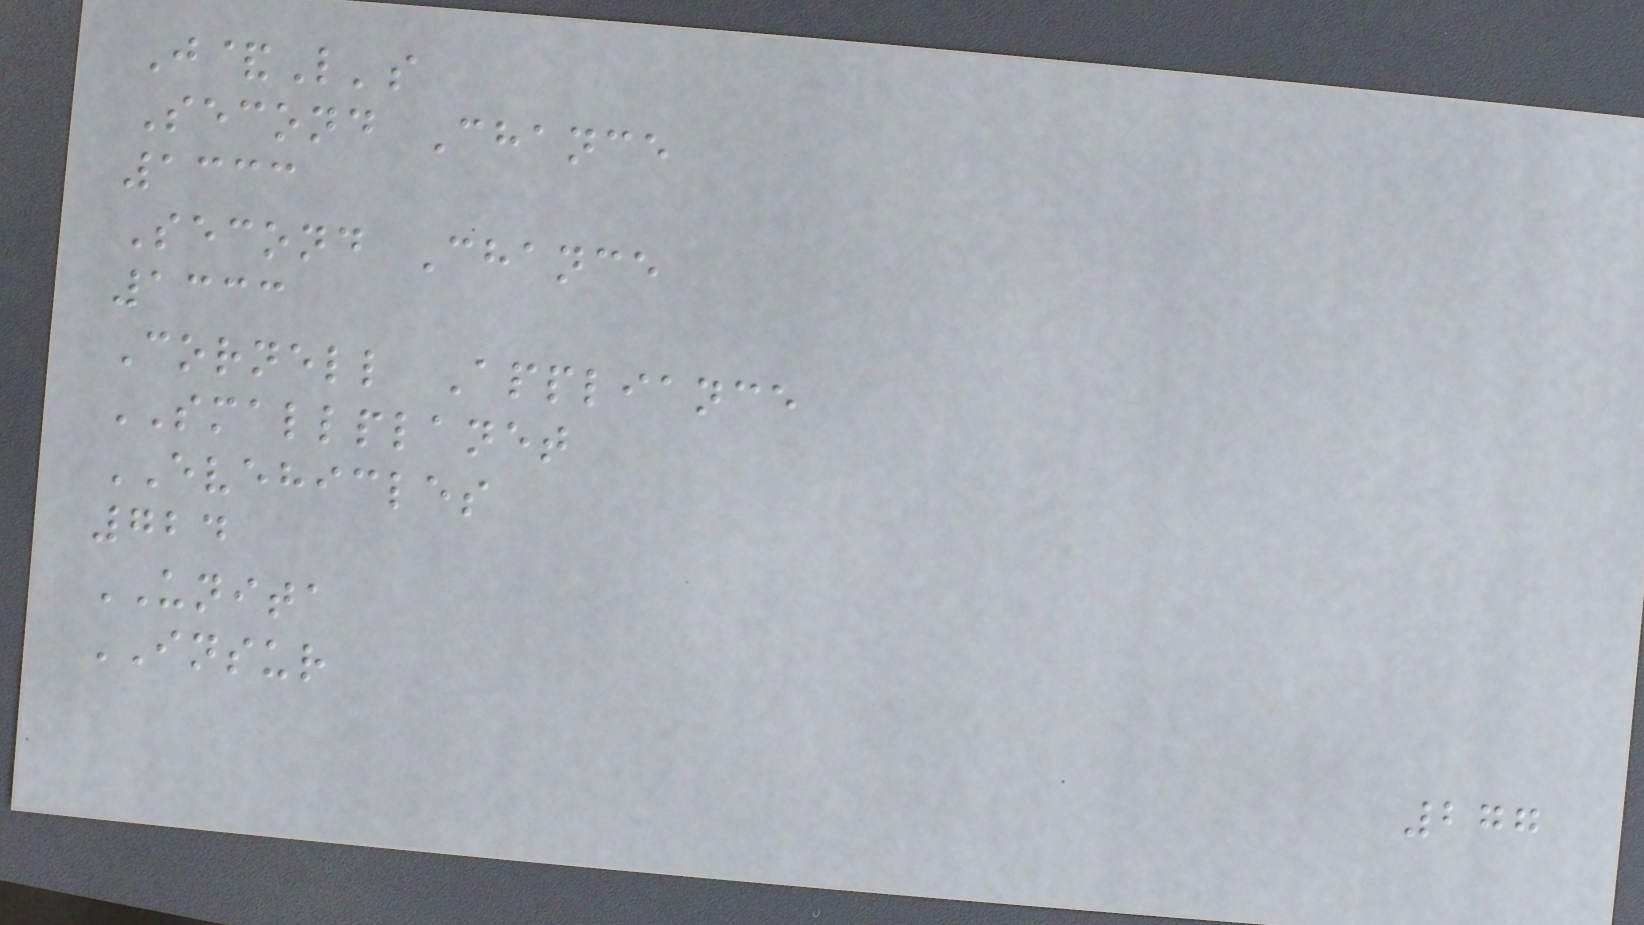J&L's
Second Chance
1333
Second Chance
1333
Cornell Appliance
SMALLPLANET
EVEHICLES
724
UNITA
INSUR
277
